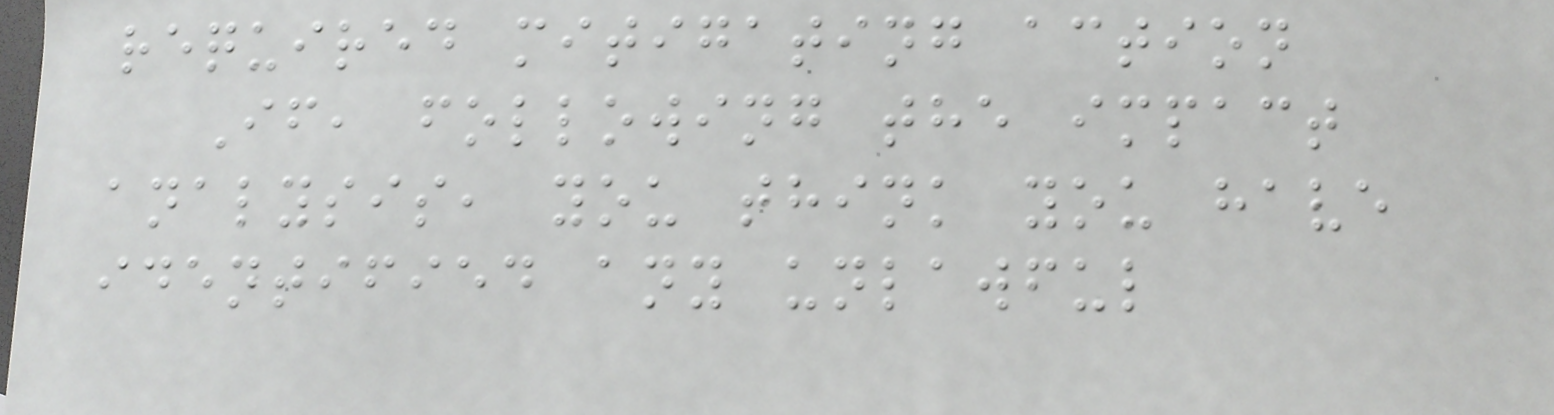required mitigating action
If, following the impact
analysis, you think you have
identified any unlawful
